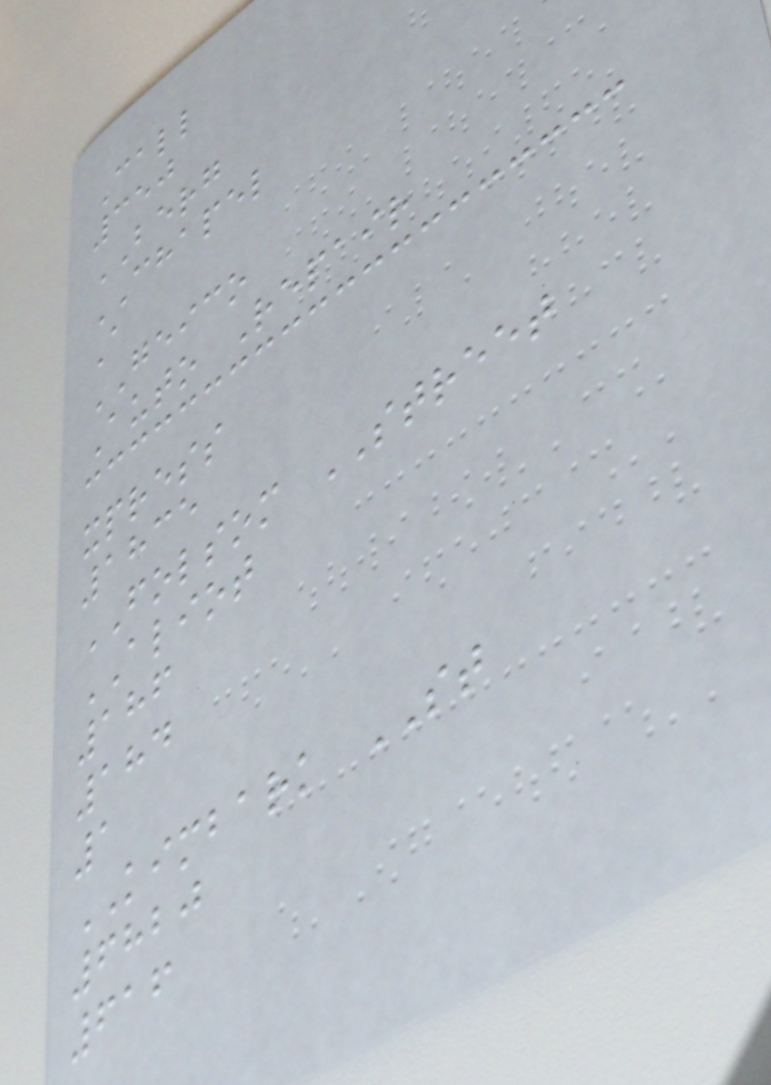Call
350
BERG
CHAPEL
A
GEICO
Auto Repair
xpress
1835
FOLSOM STREET
ALIOT
186
184
1
KIMBARK ST
6820
616
